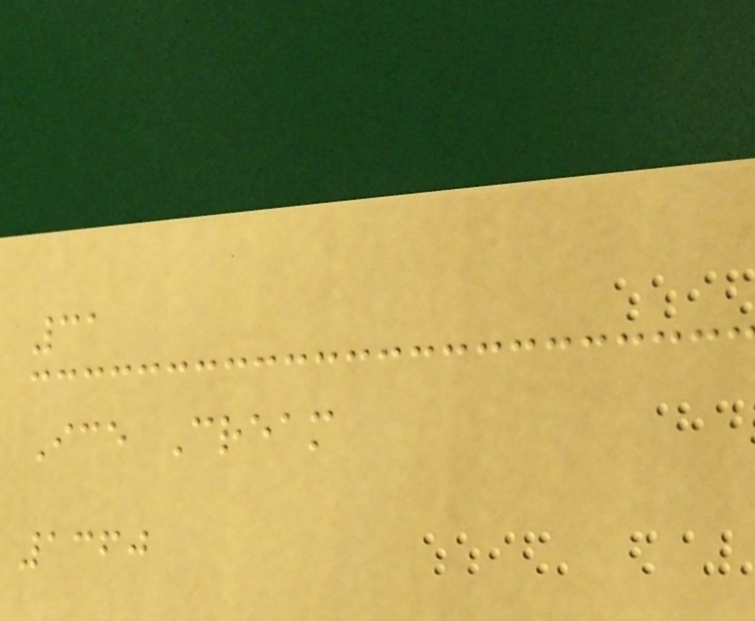31
Ice Cream
1360
